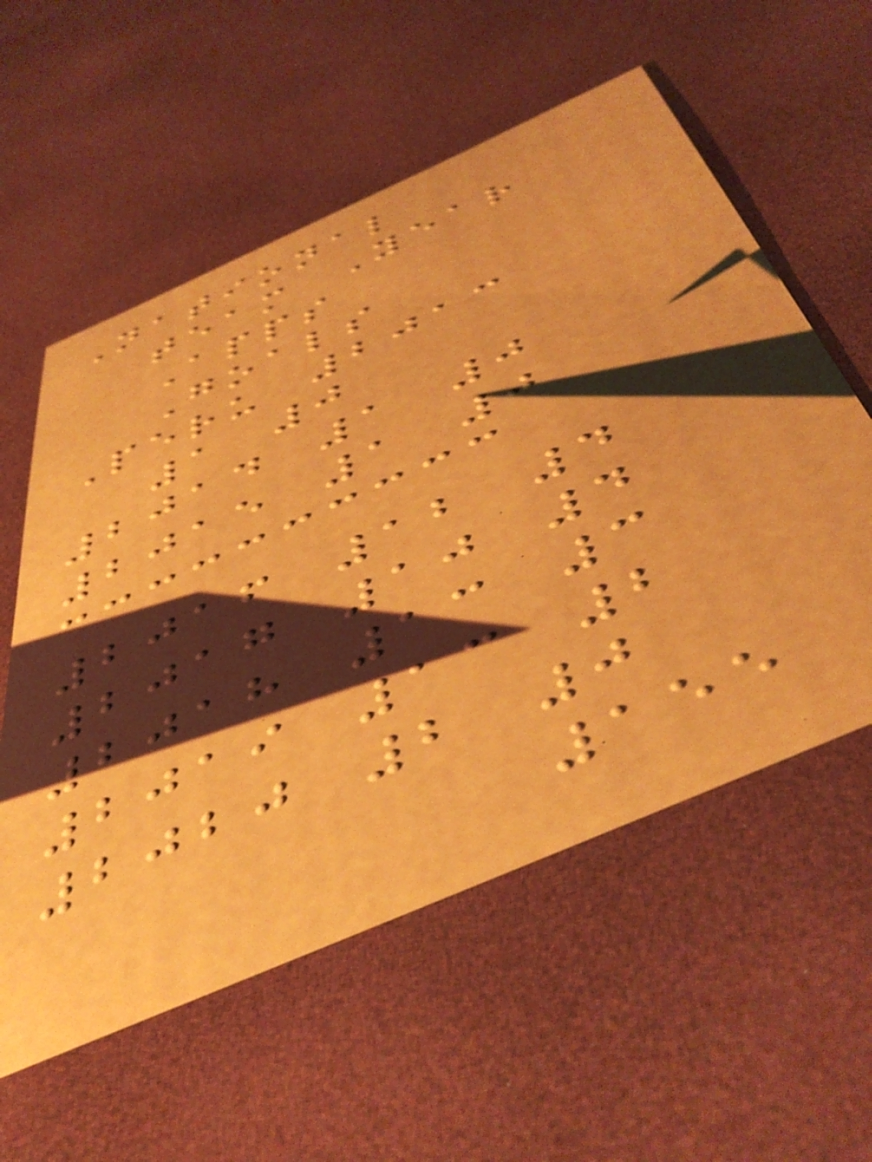National
team Year
Apps
Goals
Peru 2013
1 0
2014 1 0
2015 1 0
2016 12 4
2017 10 4
2018 13 3
2019 13 2
2020 2 0
155
